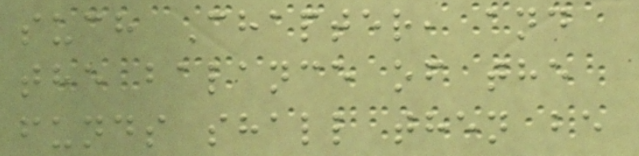such Chapter, and
the balance of the
funds shall then be
